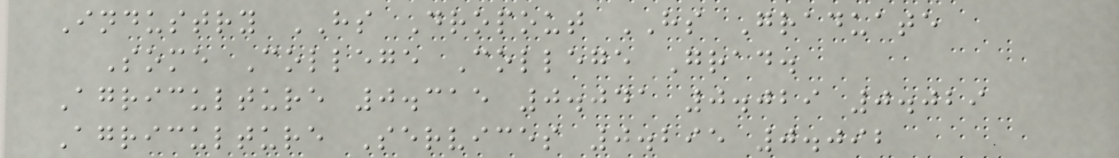Industry HS Dropout HS Graduate
Some College College Grad.
Agriculture 0.315 0.041 0.029 0.029
Agriculture Services 0.295 0.092
